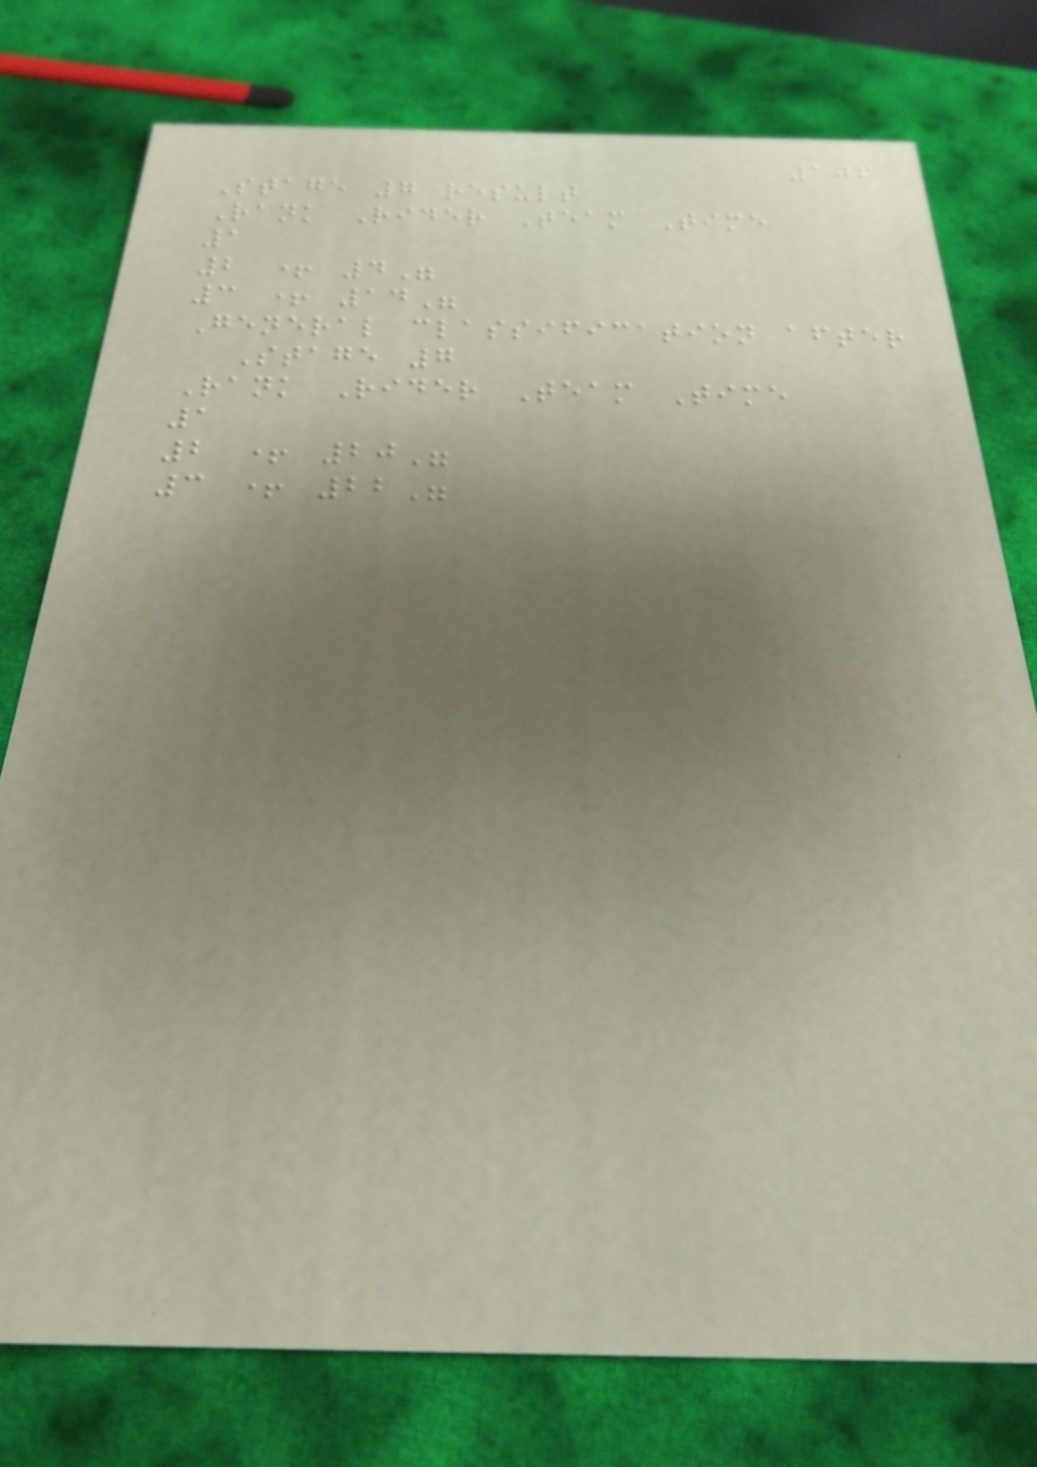106
Stage 7 result
Rank Rider Team Time
1
2 + 4"
3 + 14"
General classification after
Stage 7
Rank Rider Team Time
1
2 + 20"
3 + 22"
